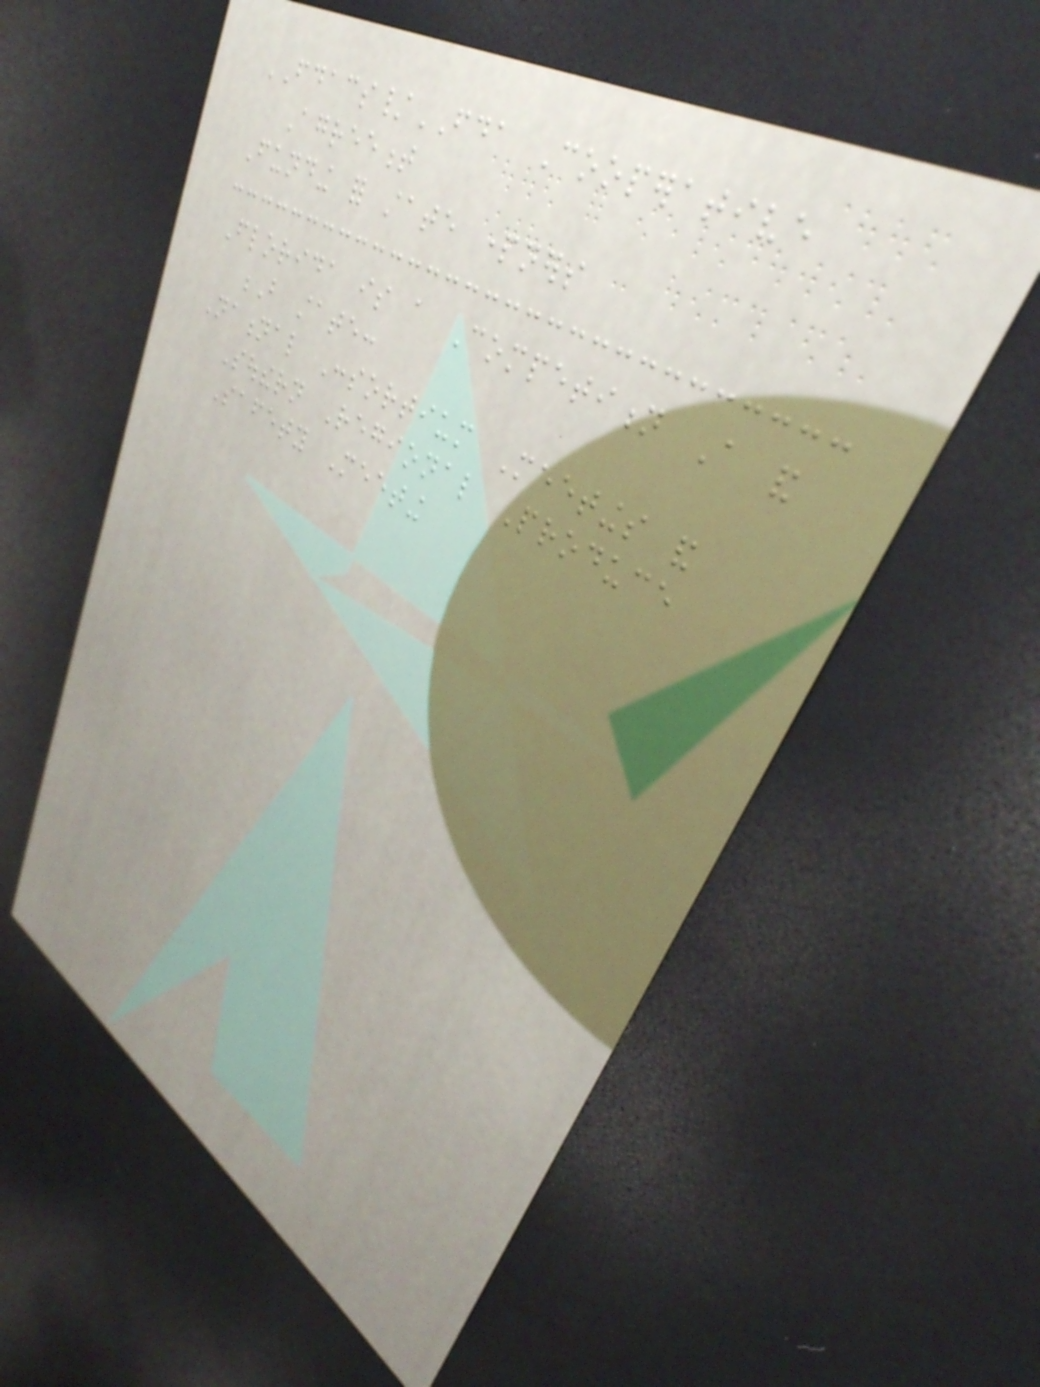FDACS/FDA Cooperative
Agreement
Funding for state partners
Florida is a Competition A and
B state:
National Consortium Meetings and
Southern Regional Produce
Safety Meeting
